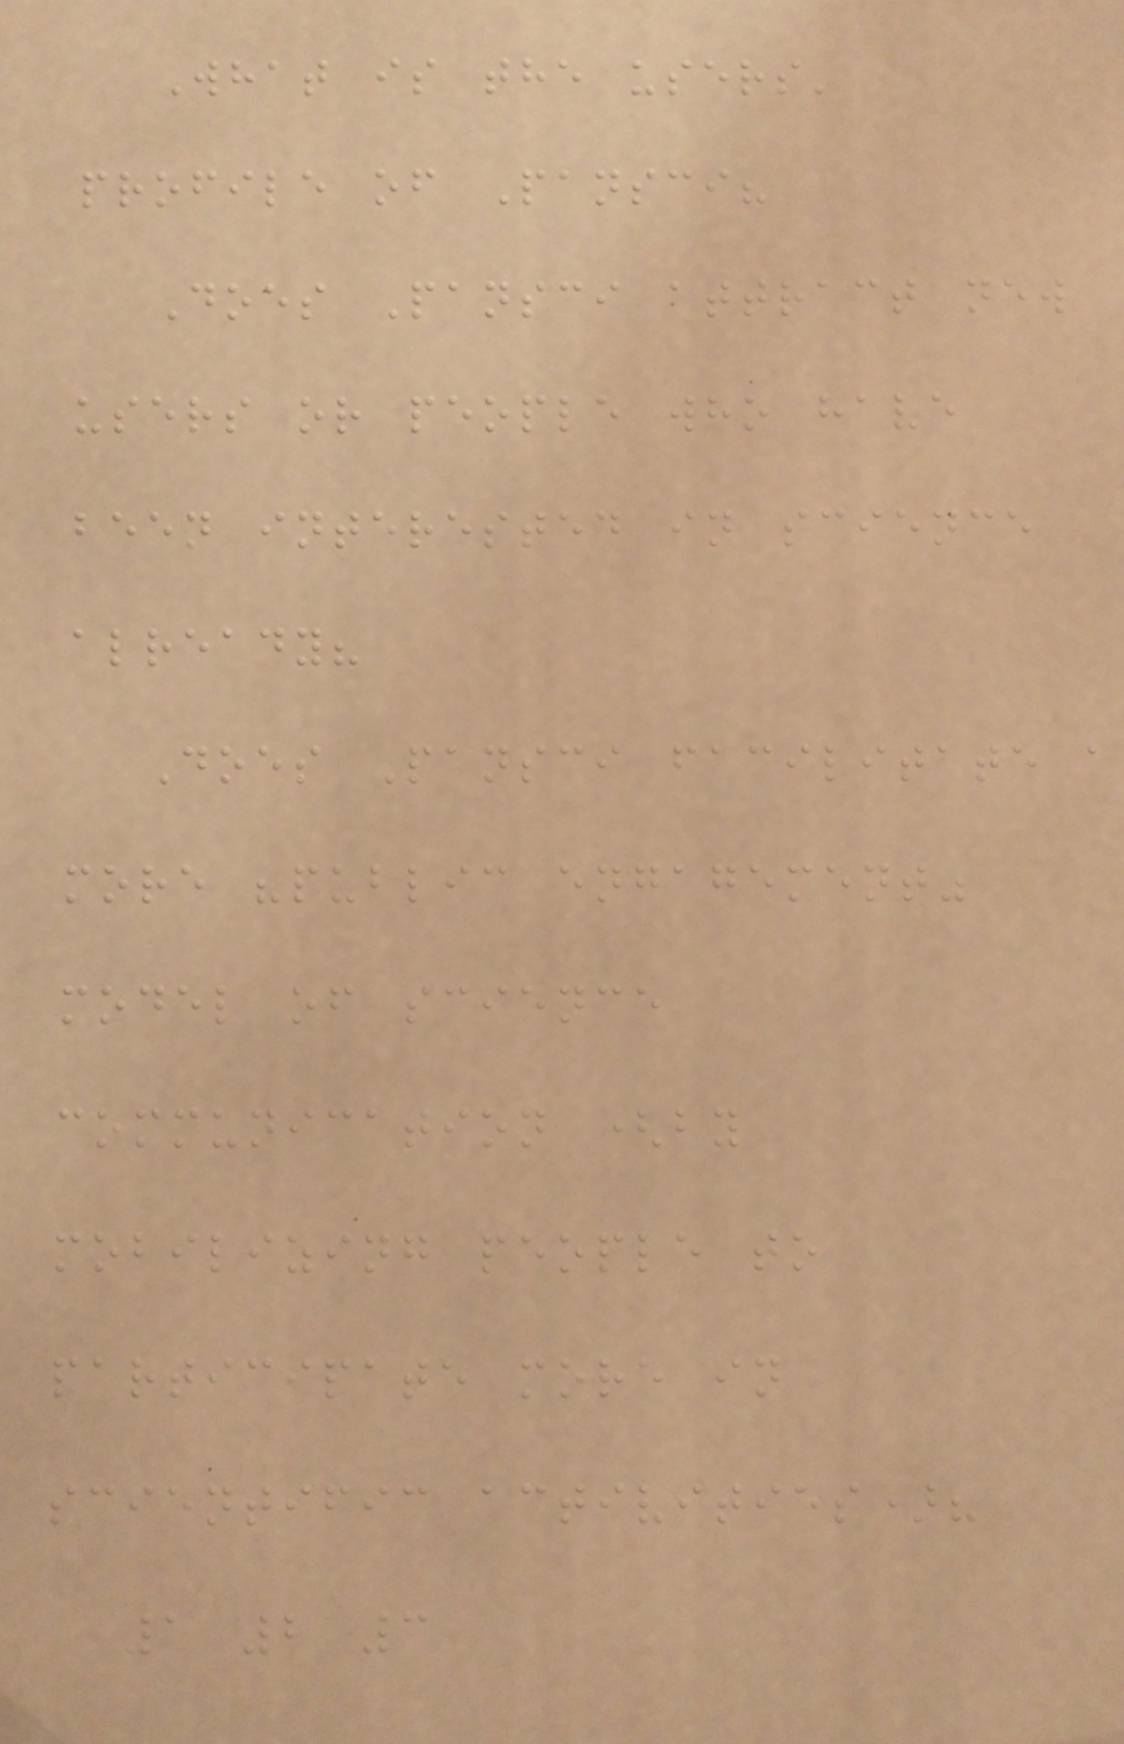What is the users'
profile of Pansci?
Does Pansci attract new
users or people who have
been interested in science
already?
Does Pansci facilitate a
more "public engagement"
model of science
communication (by
mobilizing people to
participate more in
scientific activities)?
1 2 3
